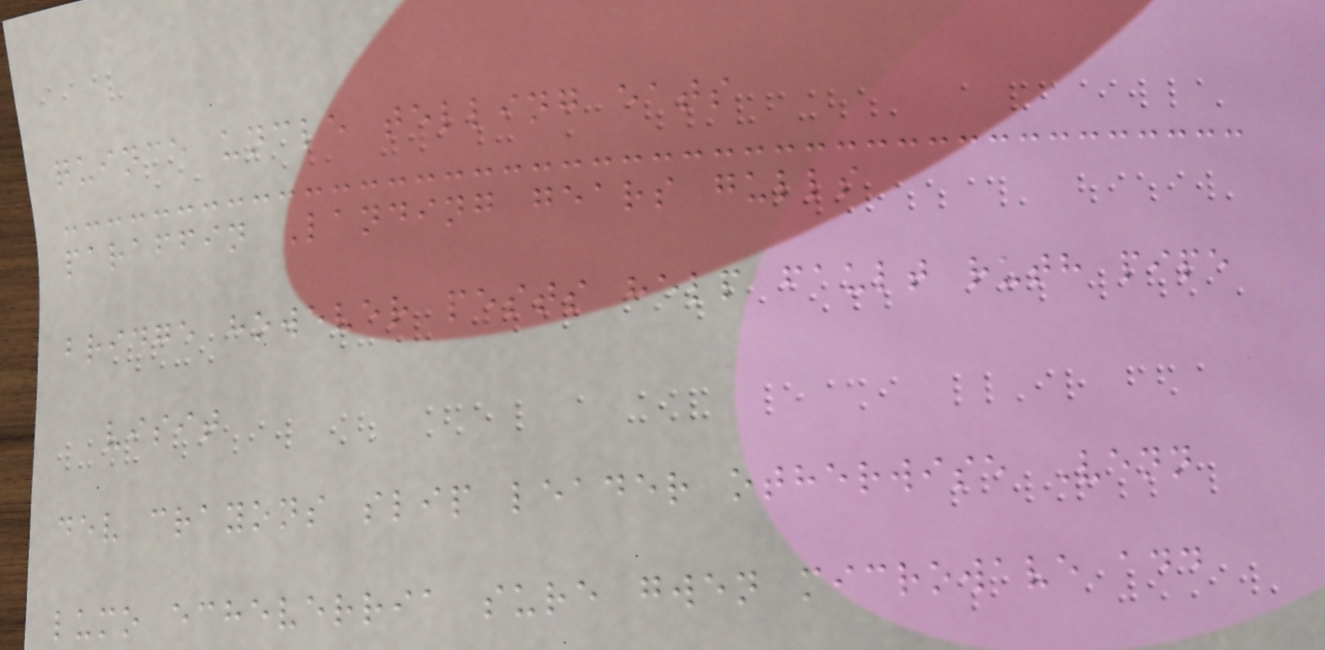quince uncle telling eats
paraffin Landing gears gulls
bridge however pests help fault ruth pipe
visit
dev crayons slip leader otherwise Venn
lumo echeverria sure gwen microwave add
